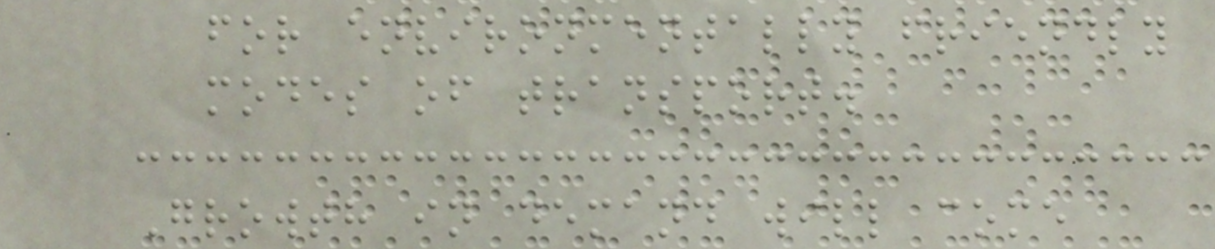for environmentally friendly
modes of transport.
Growth in demand will come
